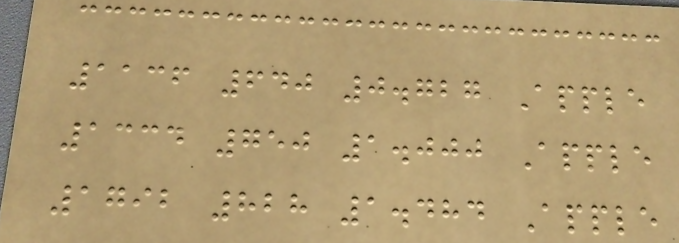1136 640 0.727 Apple
1334 750 1.000 Apple
1792 828 1.484 Apple
